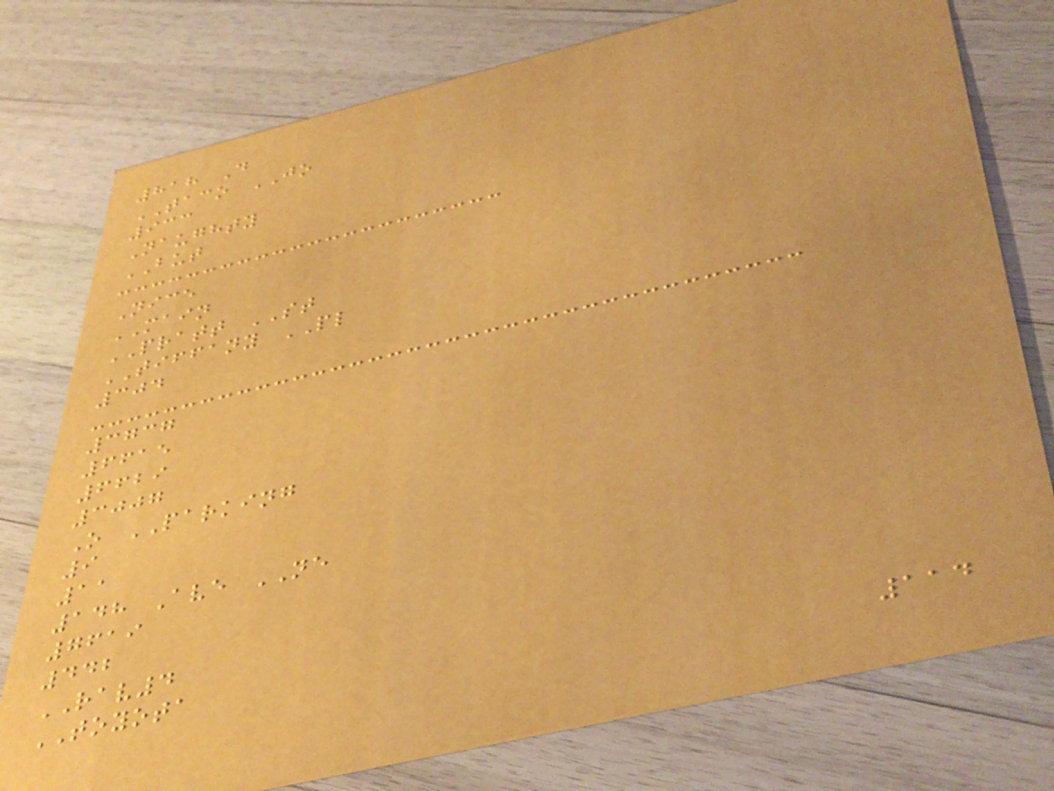818 D
TACO JO
933
Naughty
BUT
Nice
MAIN
PRATT ST
TIFFANY PL
304
3737
6615
6629
3007
O PARKING
9
11
148 Ave NE
7619
442
RAV4
TOYOTA
114
